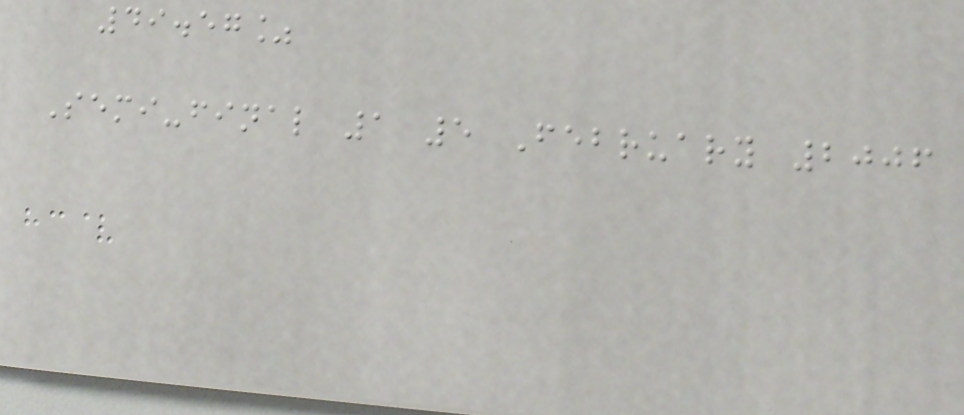49.57%
Semi-final 1 5 February 2006
